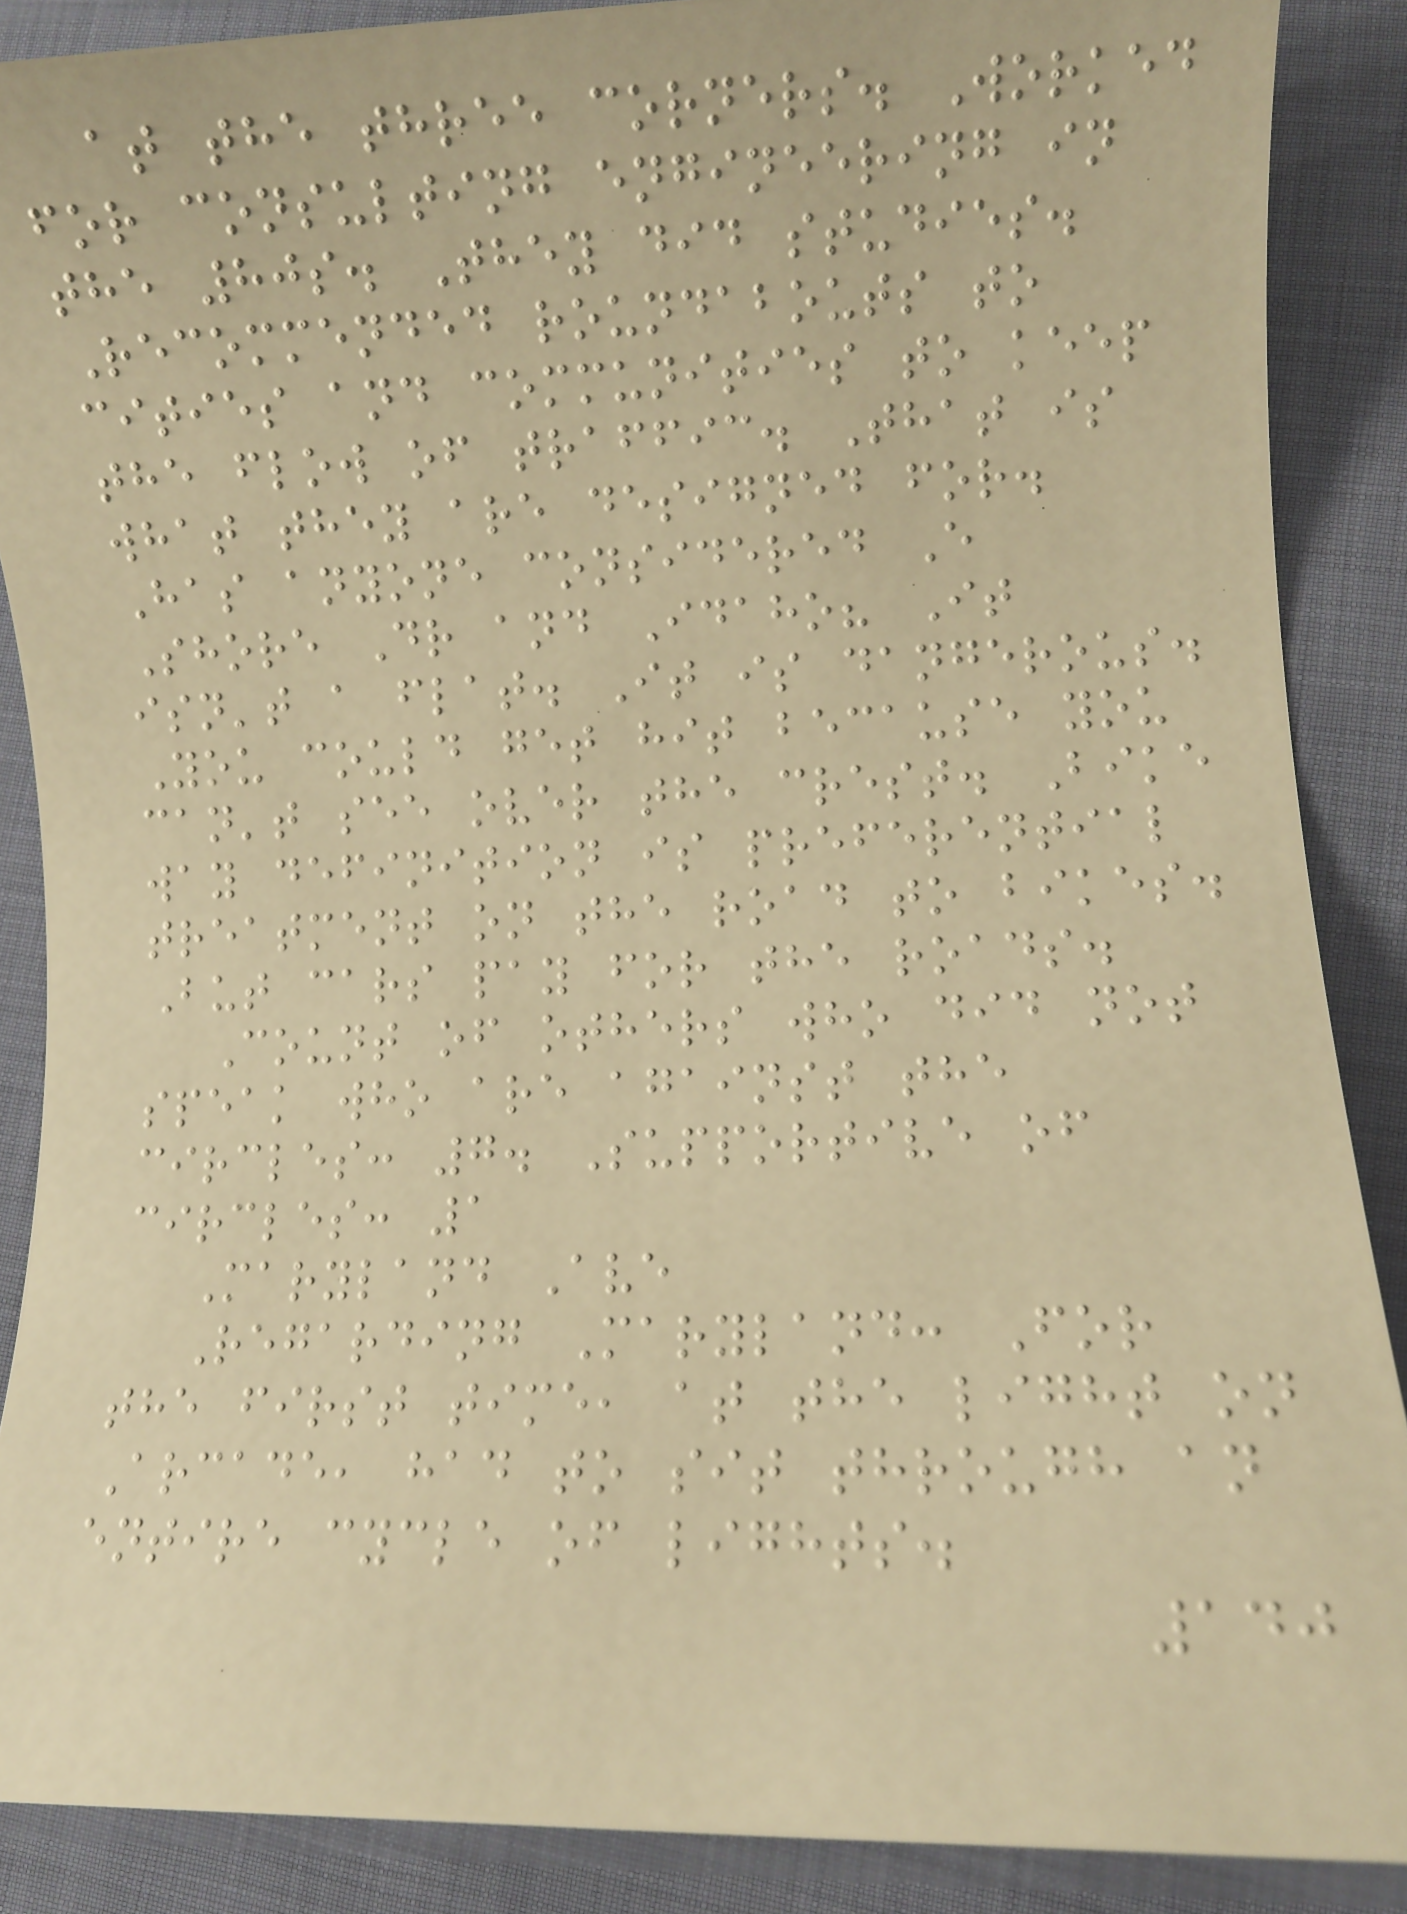at the three corners. Worked
for consulting engineering in
the 80s. They did studies.
Recommended roundabouts to
cities and communities to keep
the flow of traffic. That is
what they are designed for.
Has anyone considered E
Shore Dr and Idaho? It
isn't a flat. It is dangerous.
You could get hit because you
can't see over the crest. Bike
way definition is preferential
treatment on the road to bikes.
But cars pay for the roads.
Count of others who did not
speak who are against the
circles: 7. Supportive of
circles: 1
Maryland Ave
Regarding Maryland: For
the first time, at the light on
Arcade, had to sit through an
entire cycle of lights.
140
